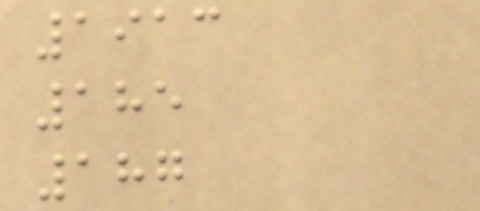1913
185
187
